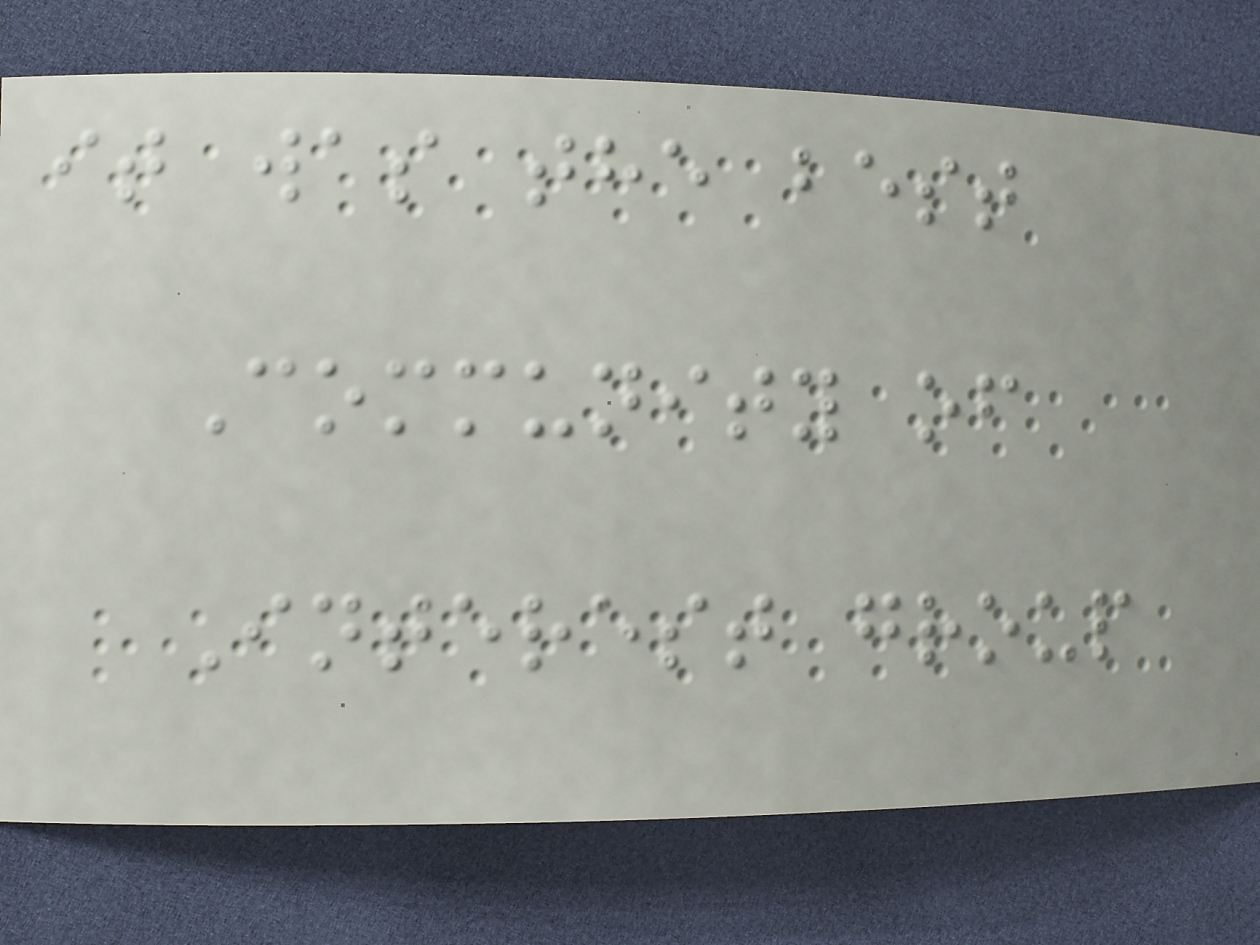it was the best
Community of
Interest group
